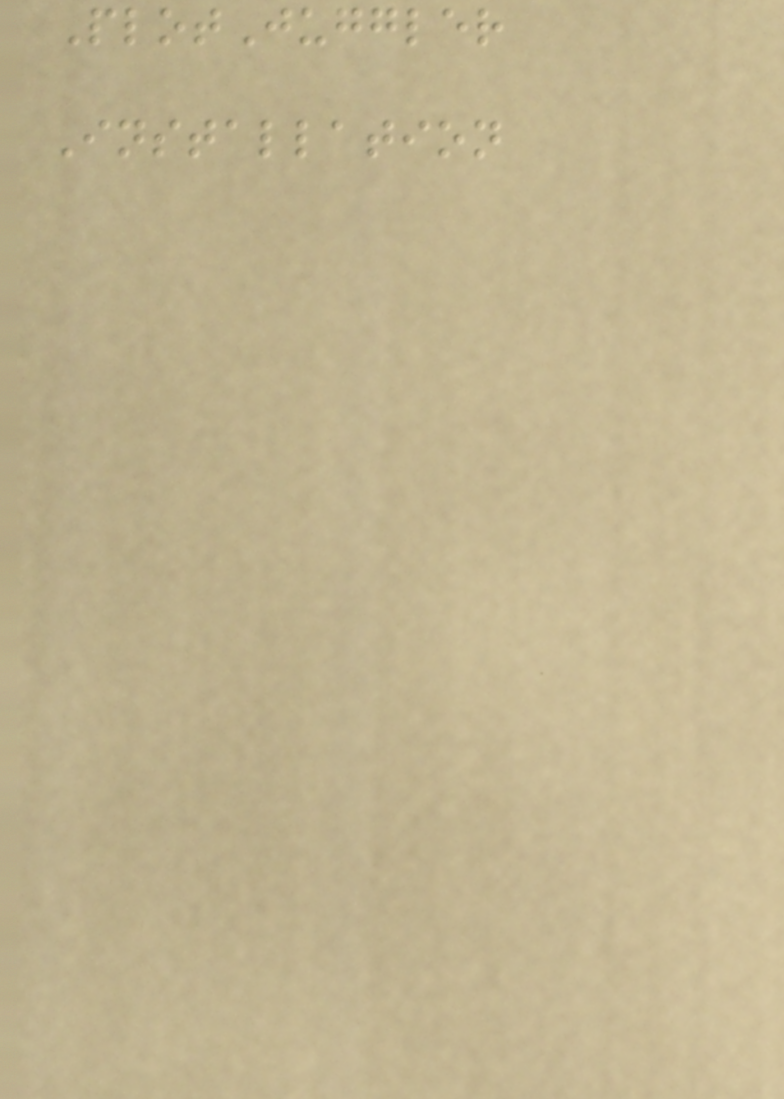PlotJuggler
Installation
